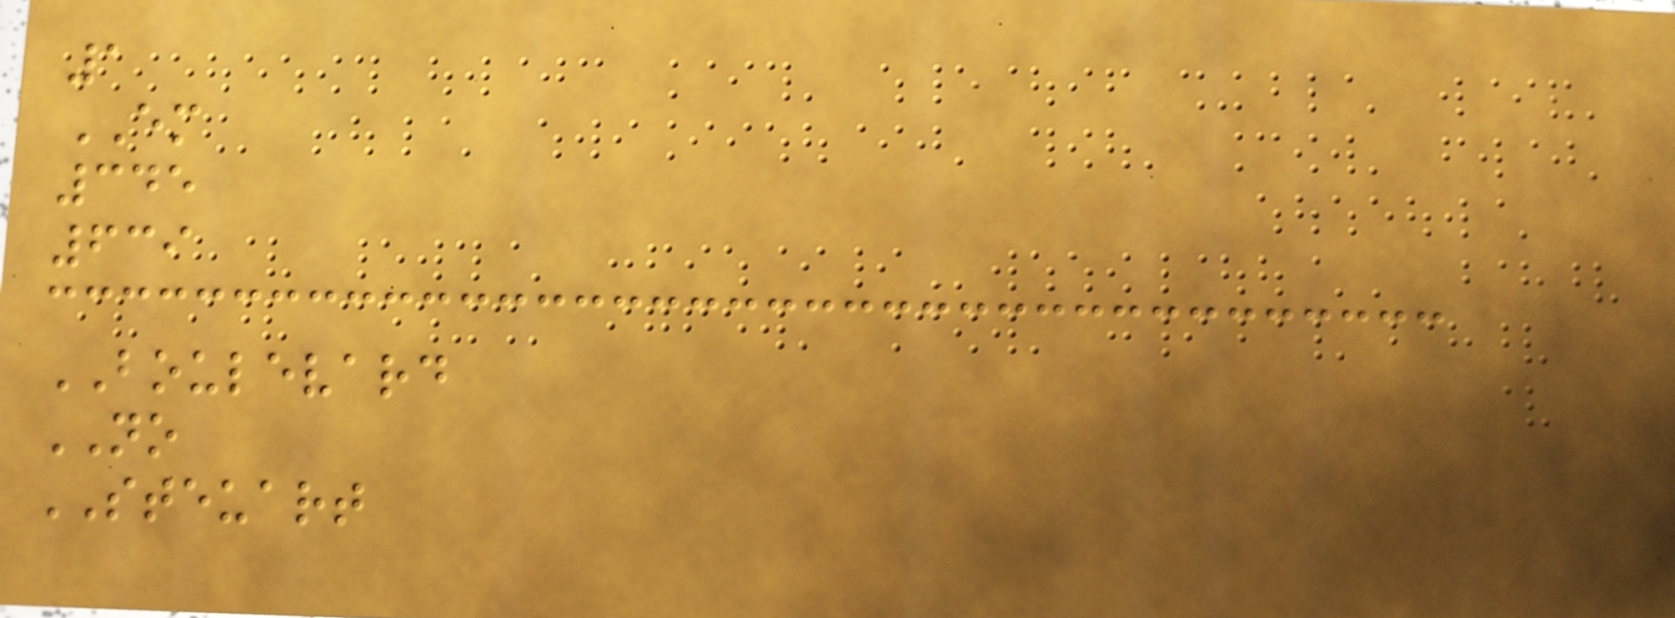1
EM
345
639
BOULEVARD
NO
STEUART
